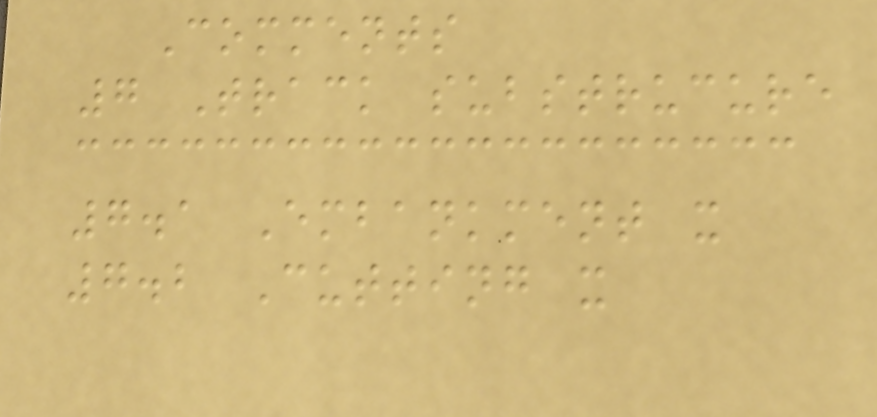Comments
7 Track substrucure
7.1 Embankment x
7.2 Cutting x
